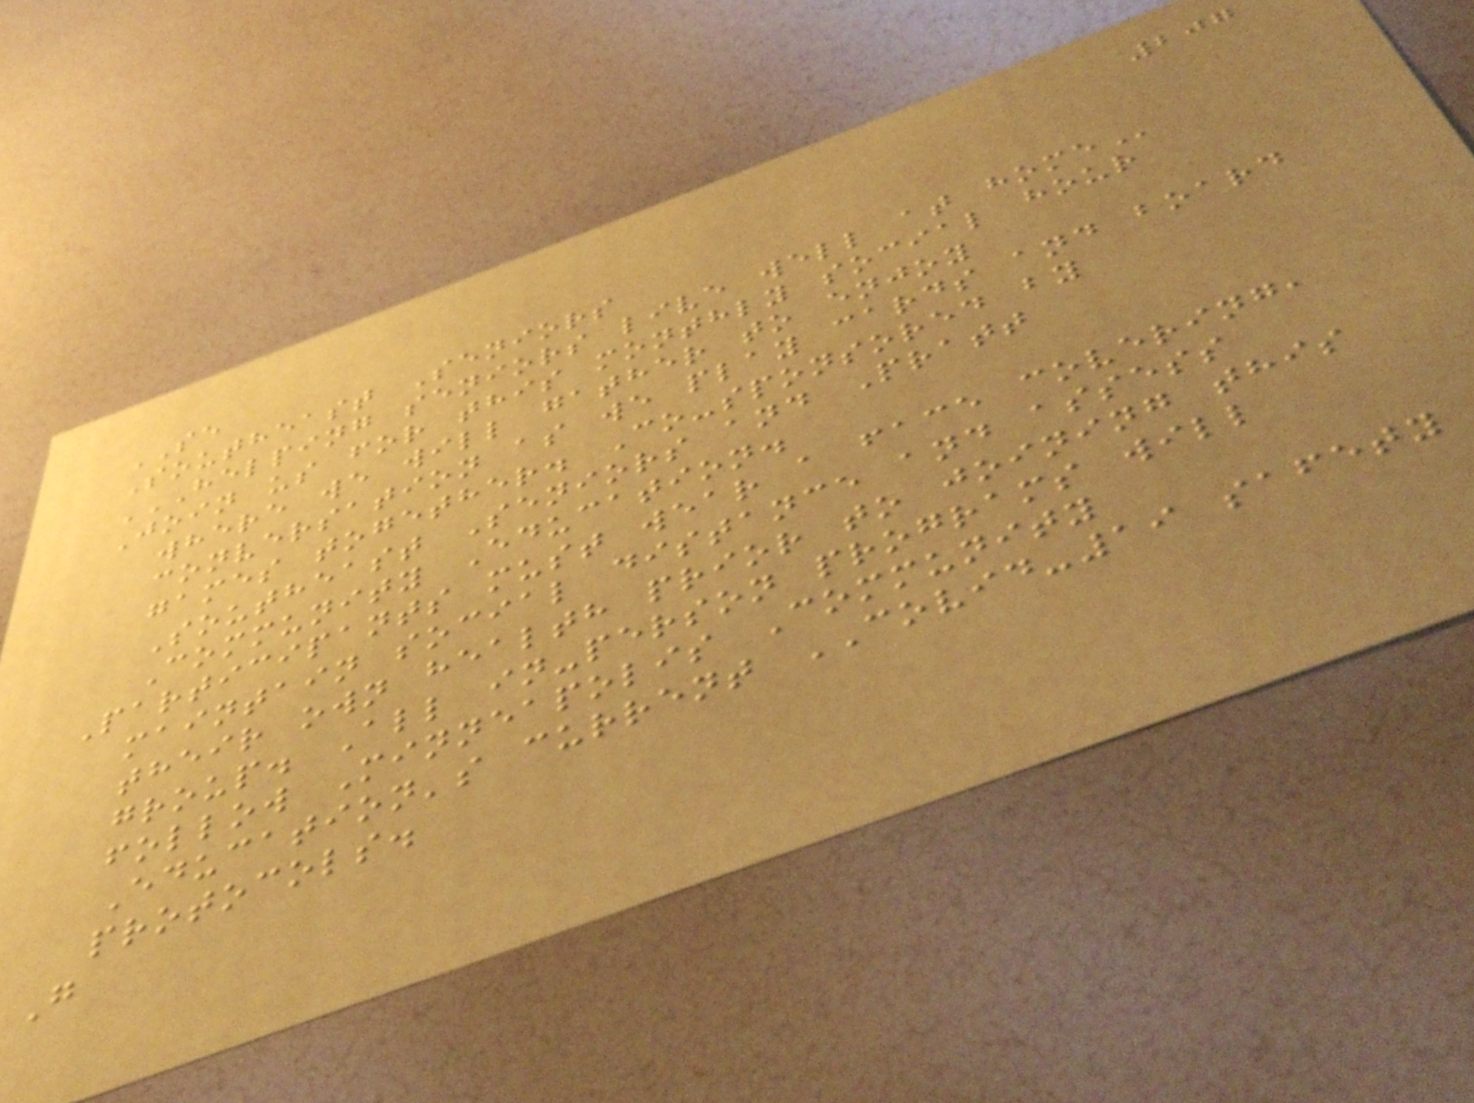207
SE
Southeast Seniors
HELPING SENIORS LIVE WELL AT HOME
Join us for this monthly social hour
where we will gather to enjoy
conversation as we play cards and board
games together. Co-sponsored by
Southeast Seniors and Pratt
Community Education.
Participants must wear a face covering,
maintain social distance and assess
their own health prior to joining this
group. All in-person programs will
follow Minneapolis Community
Education's current COVID-19 safety
protocols.
G
